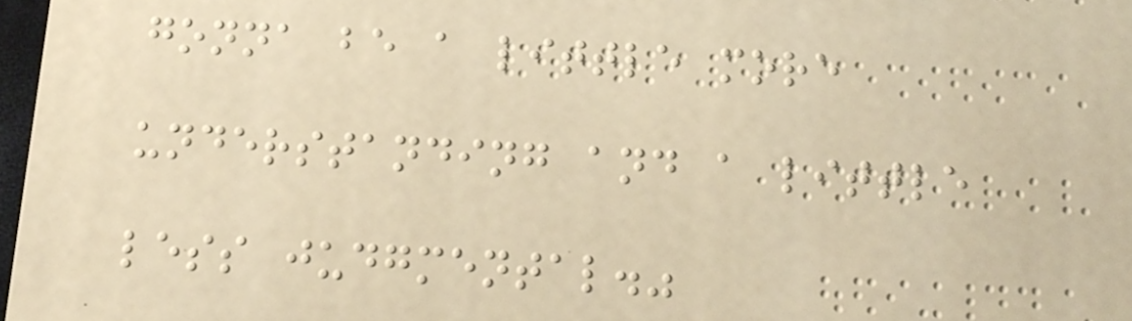gonna be a little more
understanding and a little
less judgmental."
